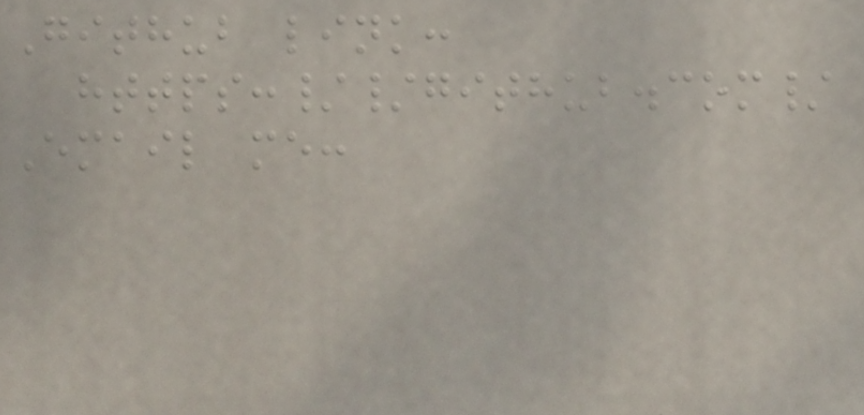Github link:
https://github.com/
Email me:
